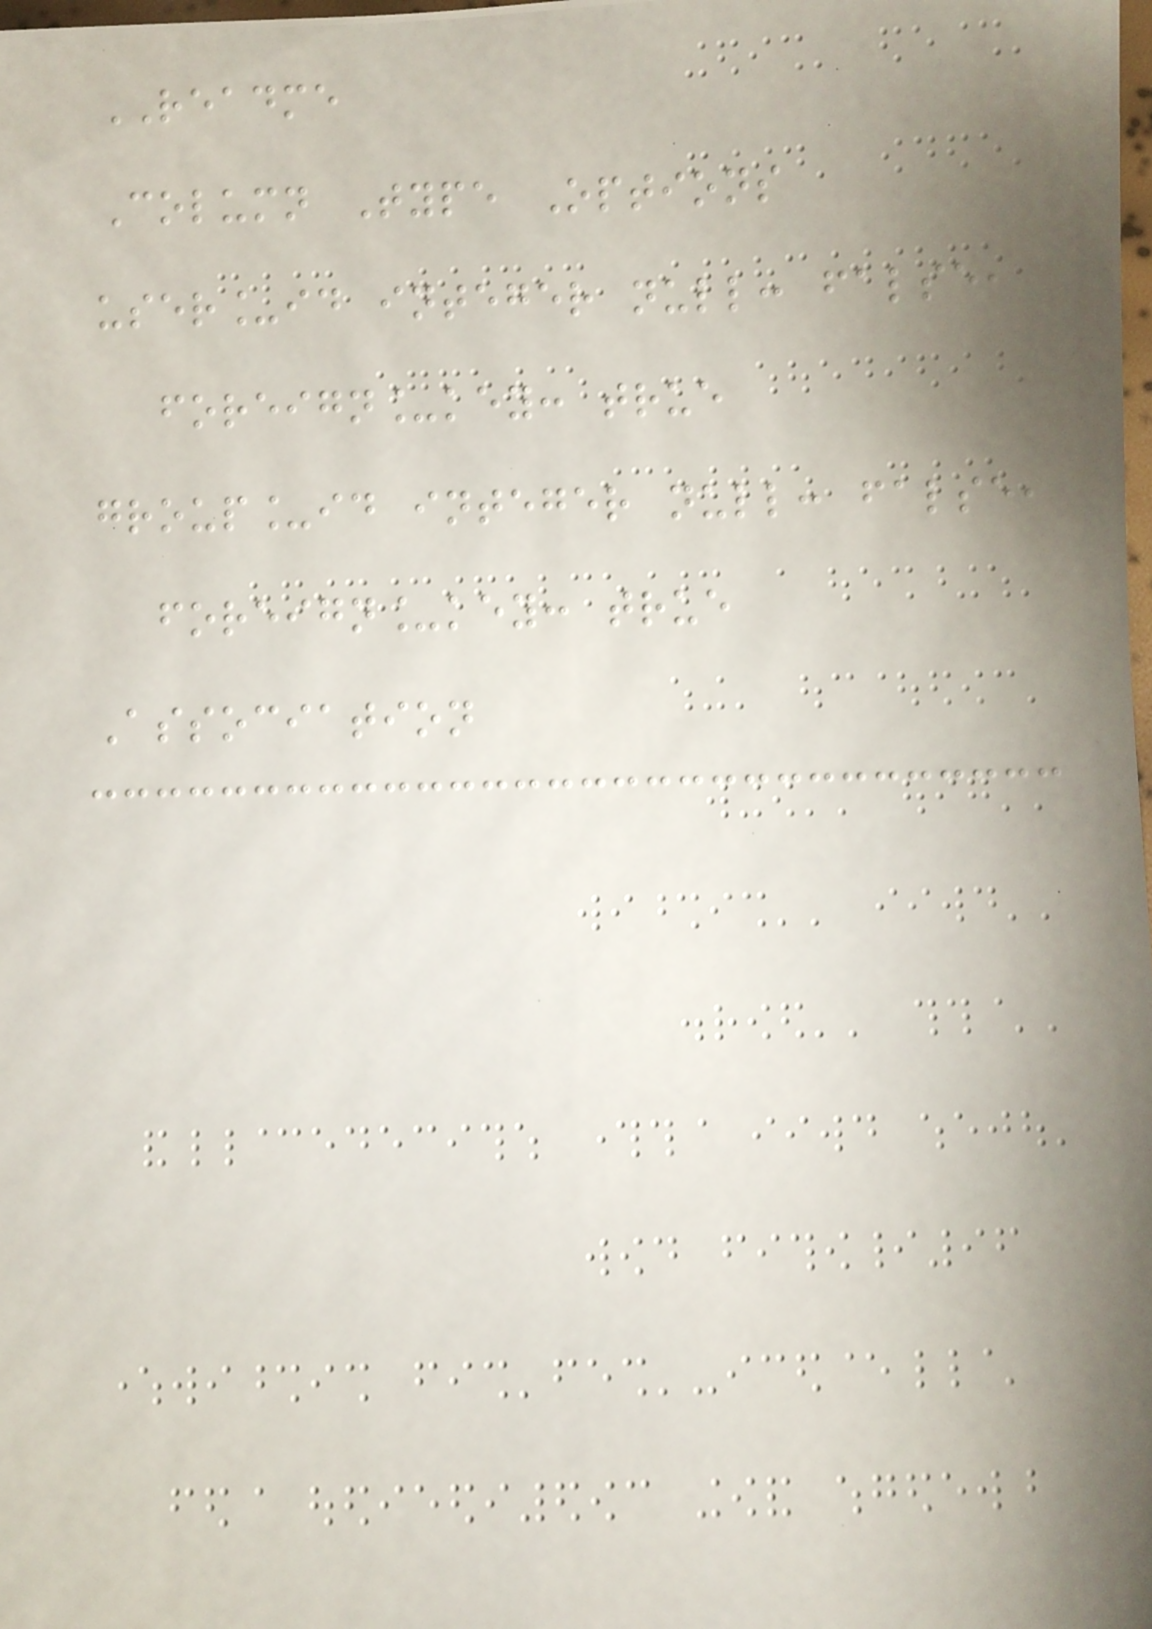README
Column Type Options
user_id integer null: false,
foreign_key: true
group_id integer null: false,
foreign_key: true
Association
